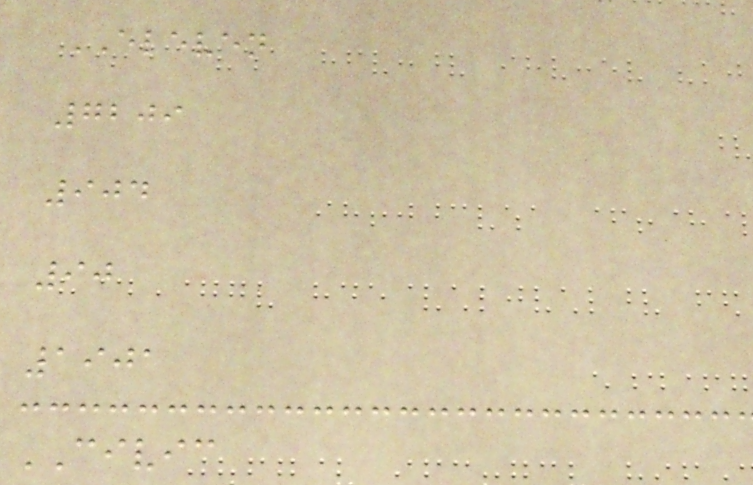ELEVEN
7209
904
90
1901
CIVIC
